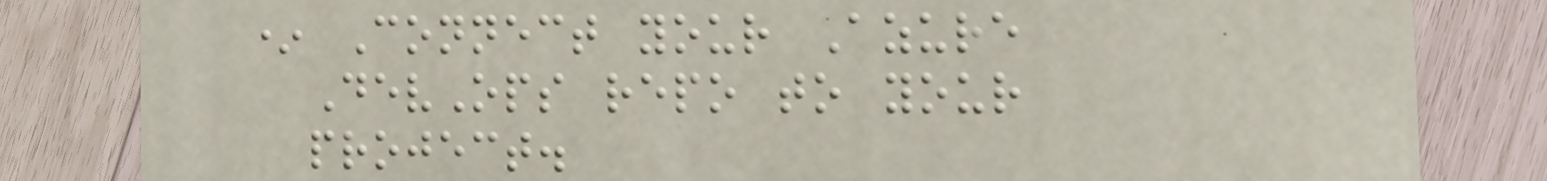* Connect your Azure
DevOps repo to your
project.
